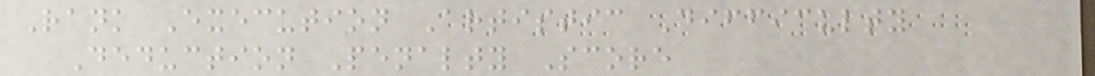Rank Execution Artistic Difficulty
Deduction Penalty Score
